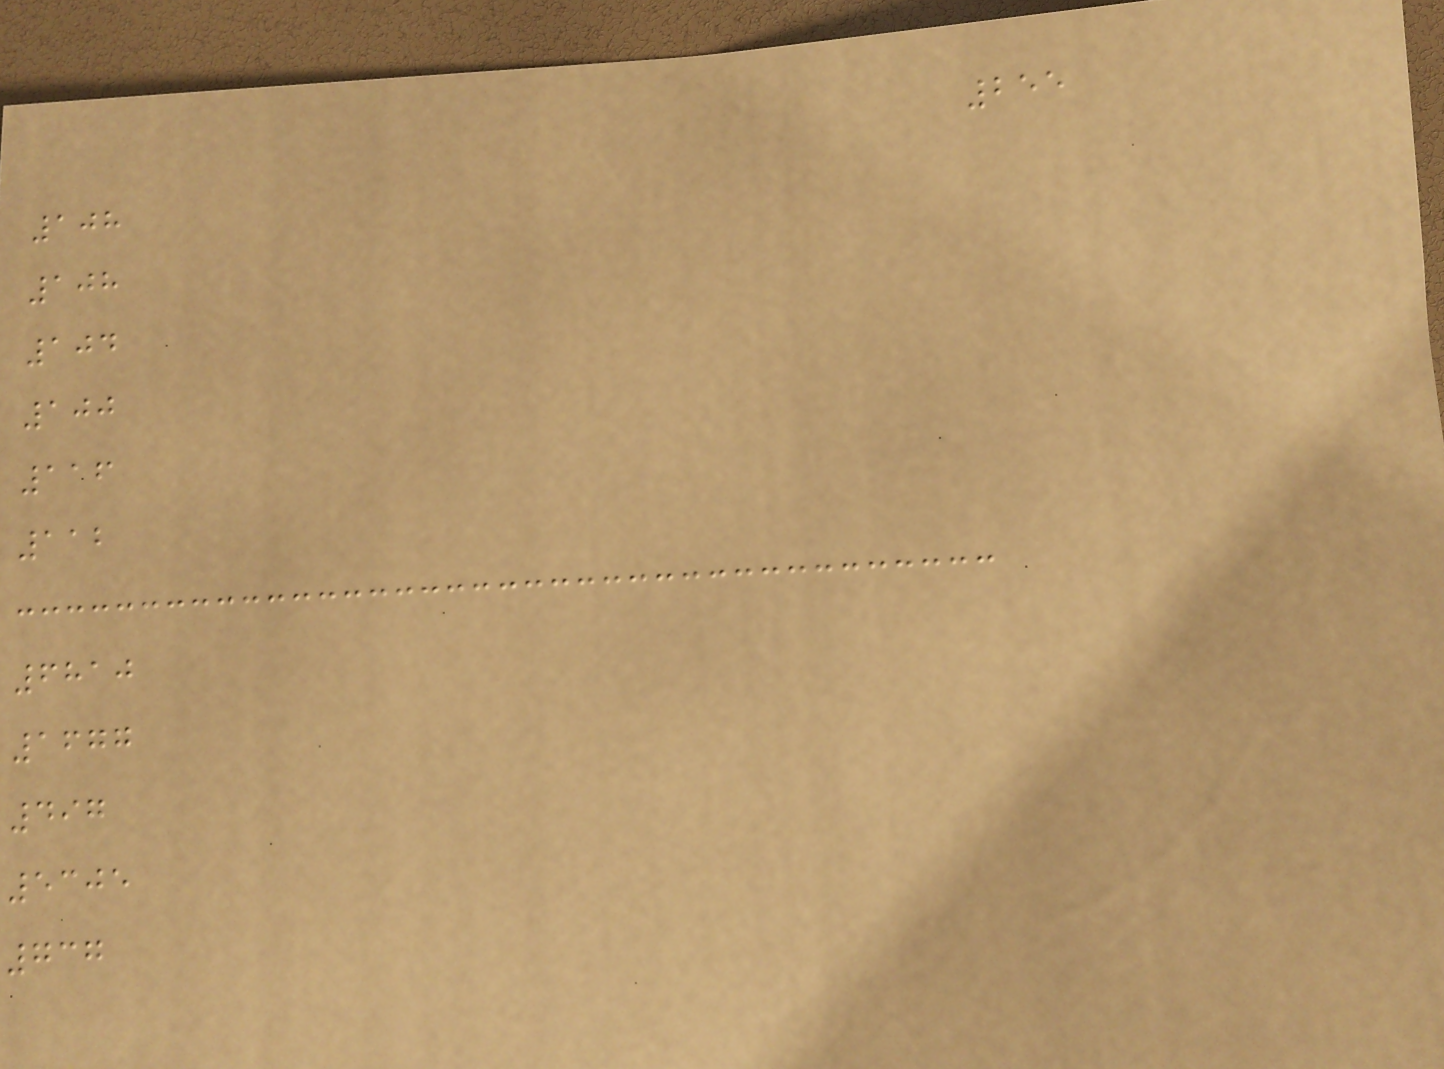255
108
108
104
100
116
112
6810
1677
497
5305
737
